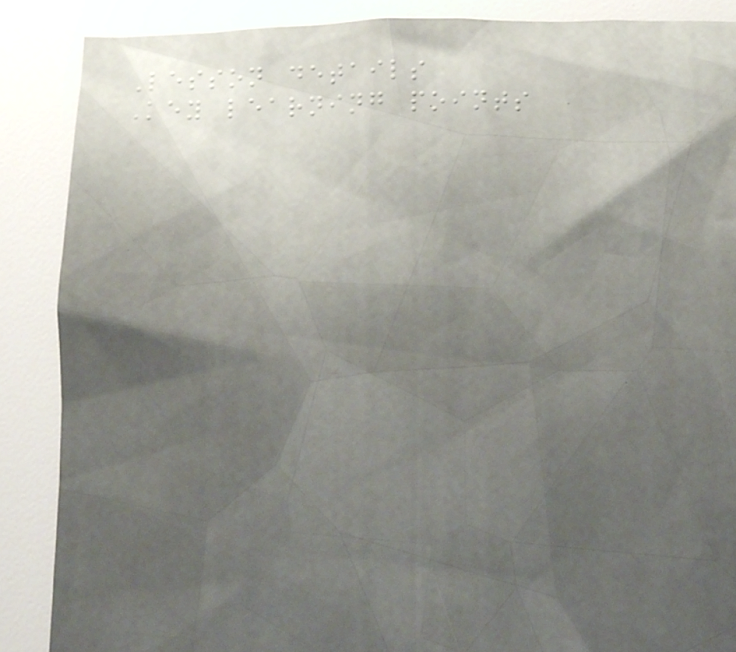Lesson details
Key learning points
